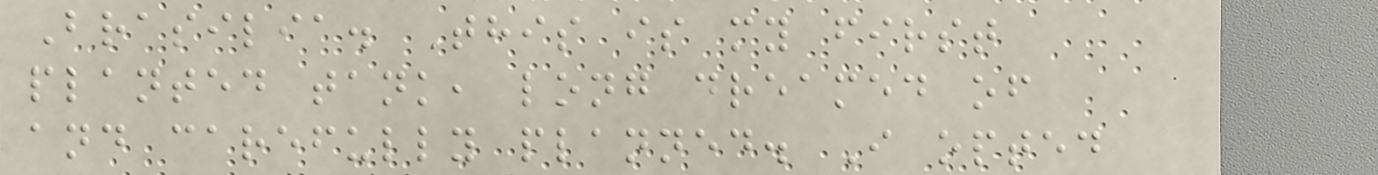Brasilia. This is my first
planted tank, long dreamed of
and carefully planned. I opted
